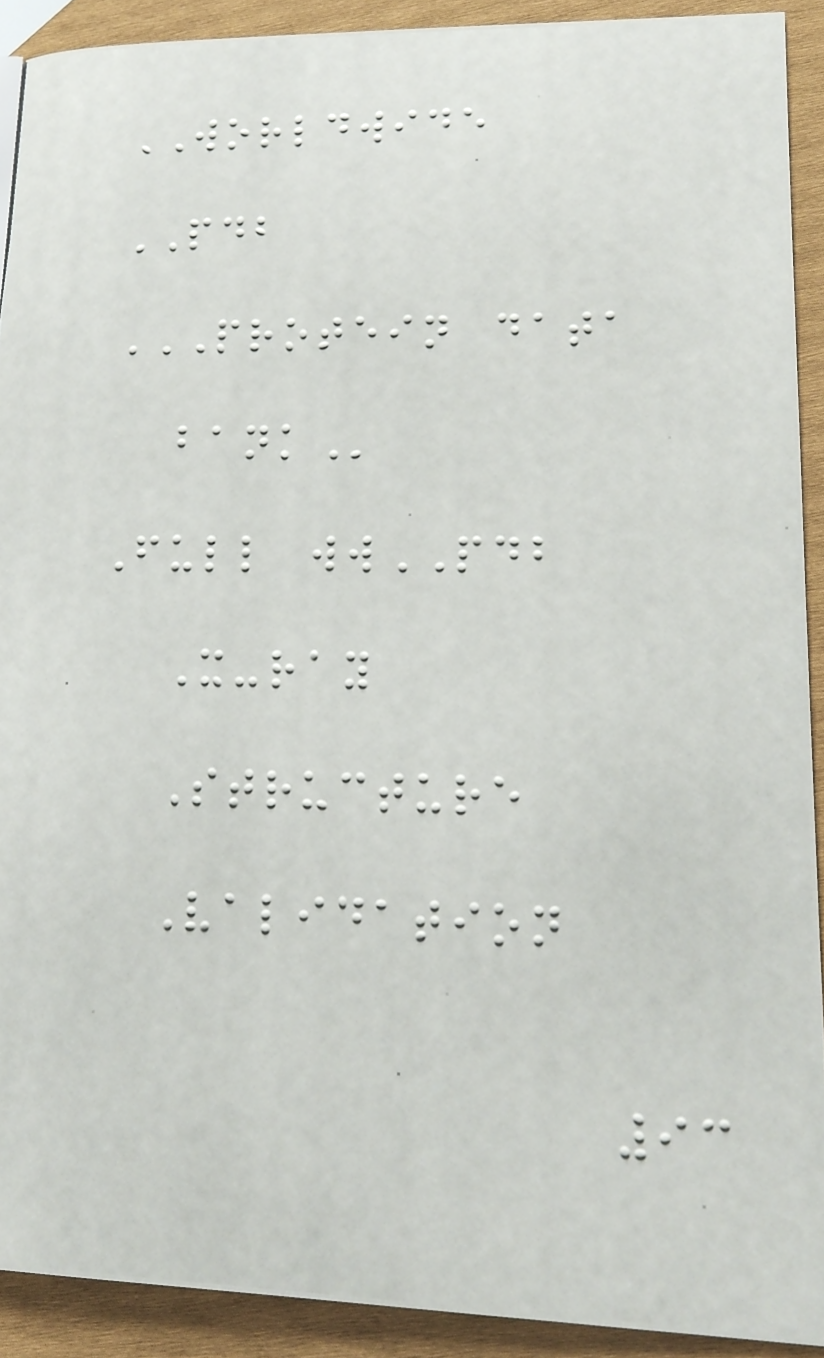WORLDWIDE
PDB
PROTEIN DATA
BANK
Full wwPDB
X-ray
Structure
Validation
93
